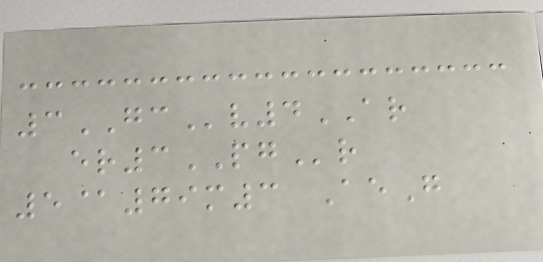3GCv4AR
er3PGr
5@79m3 AeG
